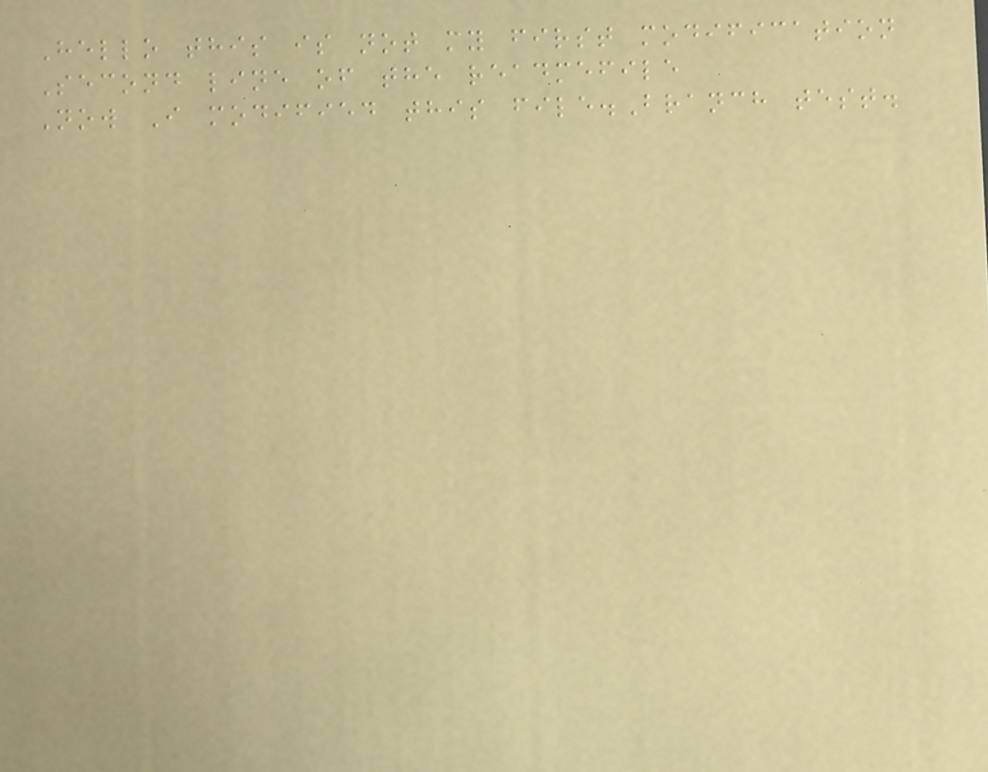Hello this is not my first modification
Second line of the readmefile
Now I modified this file.Branch test.
